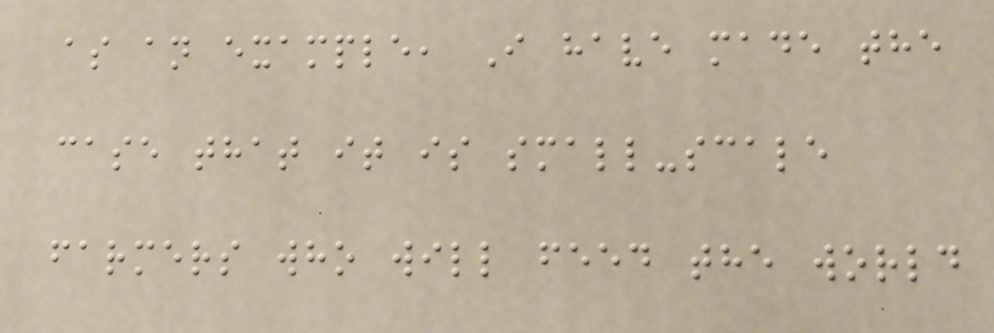as an example, I have made the
case that it is small-scale
farmers who will feed the world
